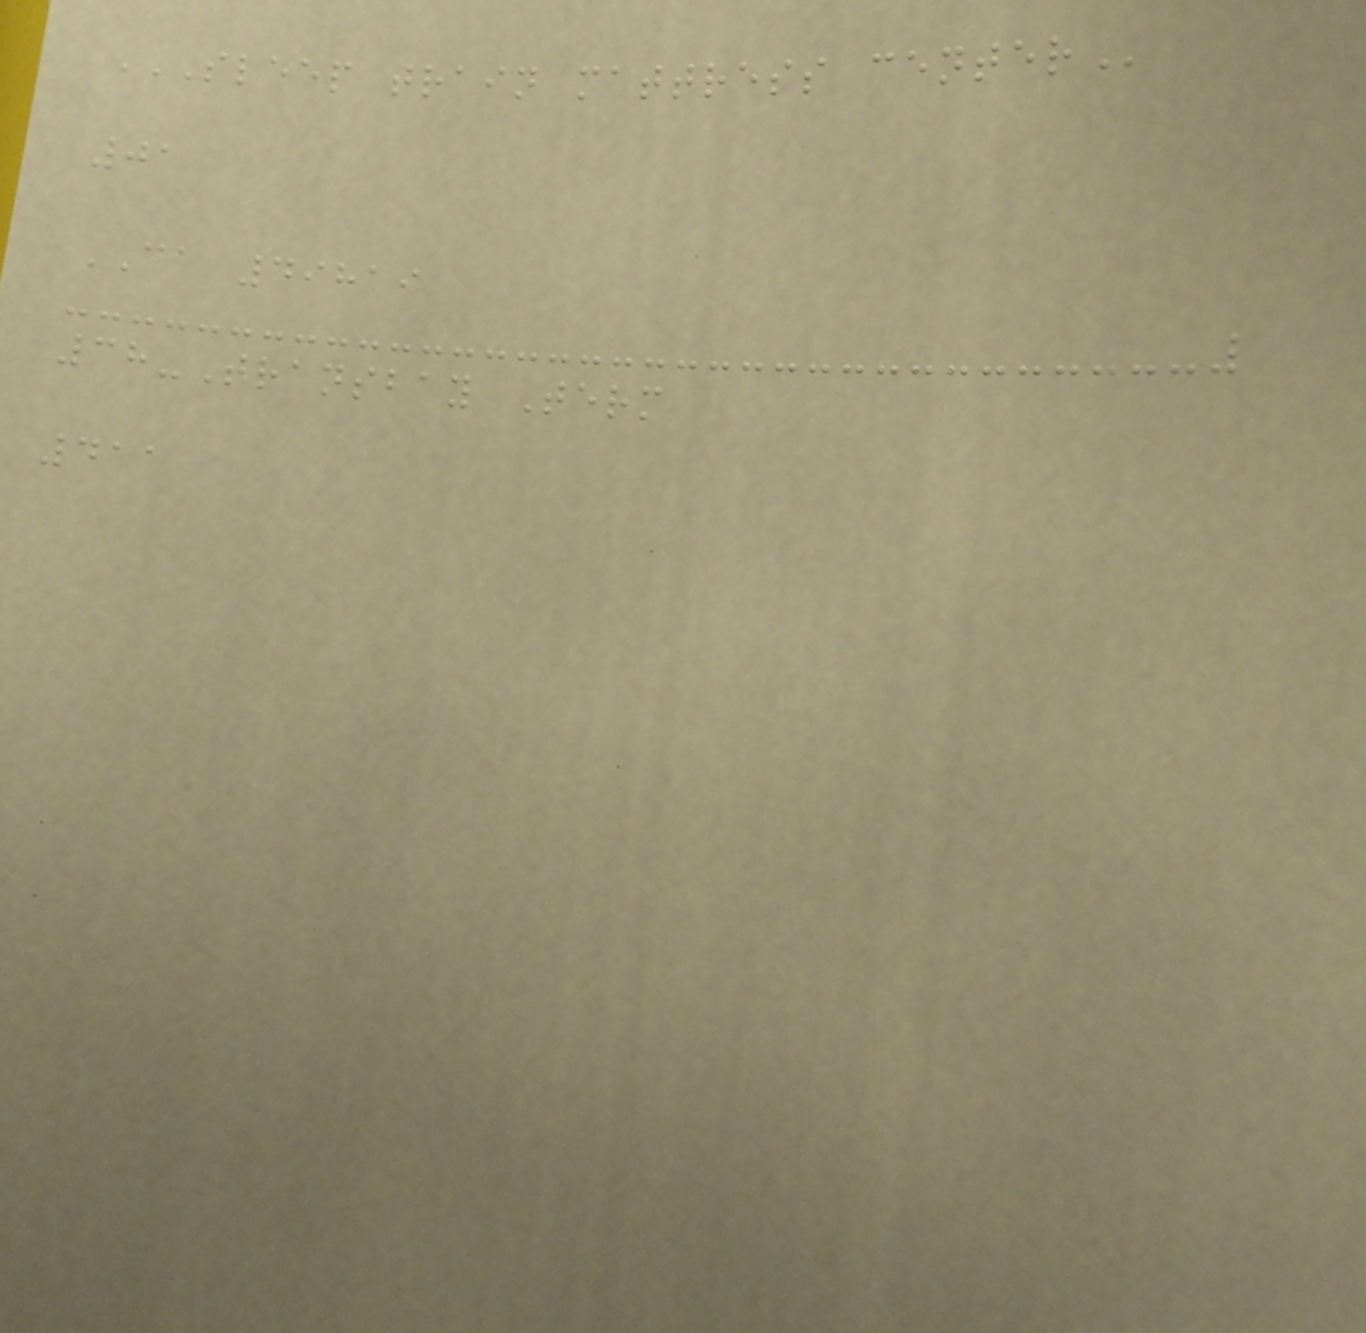SLEEP TRAIN MATTRESS CENTER
01
CA 49819
38-Transbay Term
411
